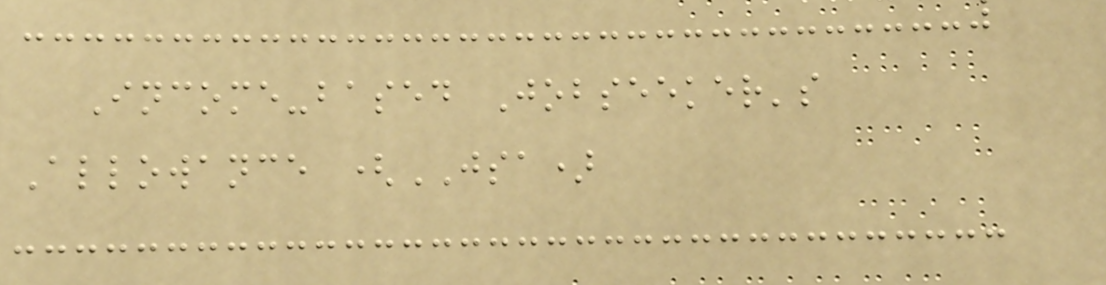Income-based Jobseeker's
Allowance (JSA)
